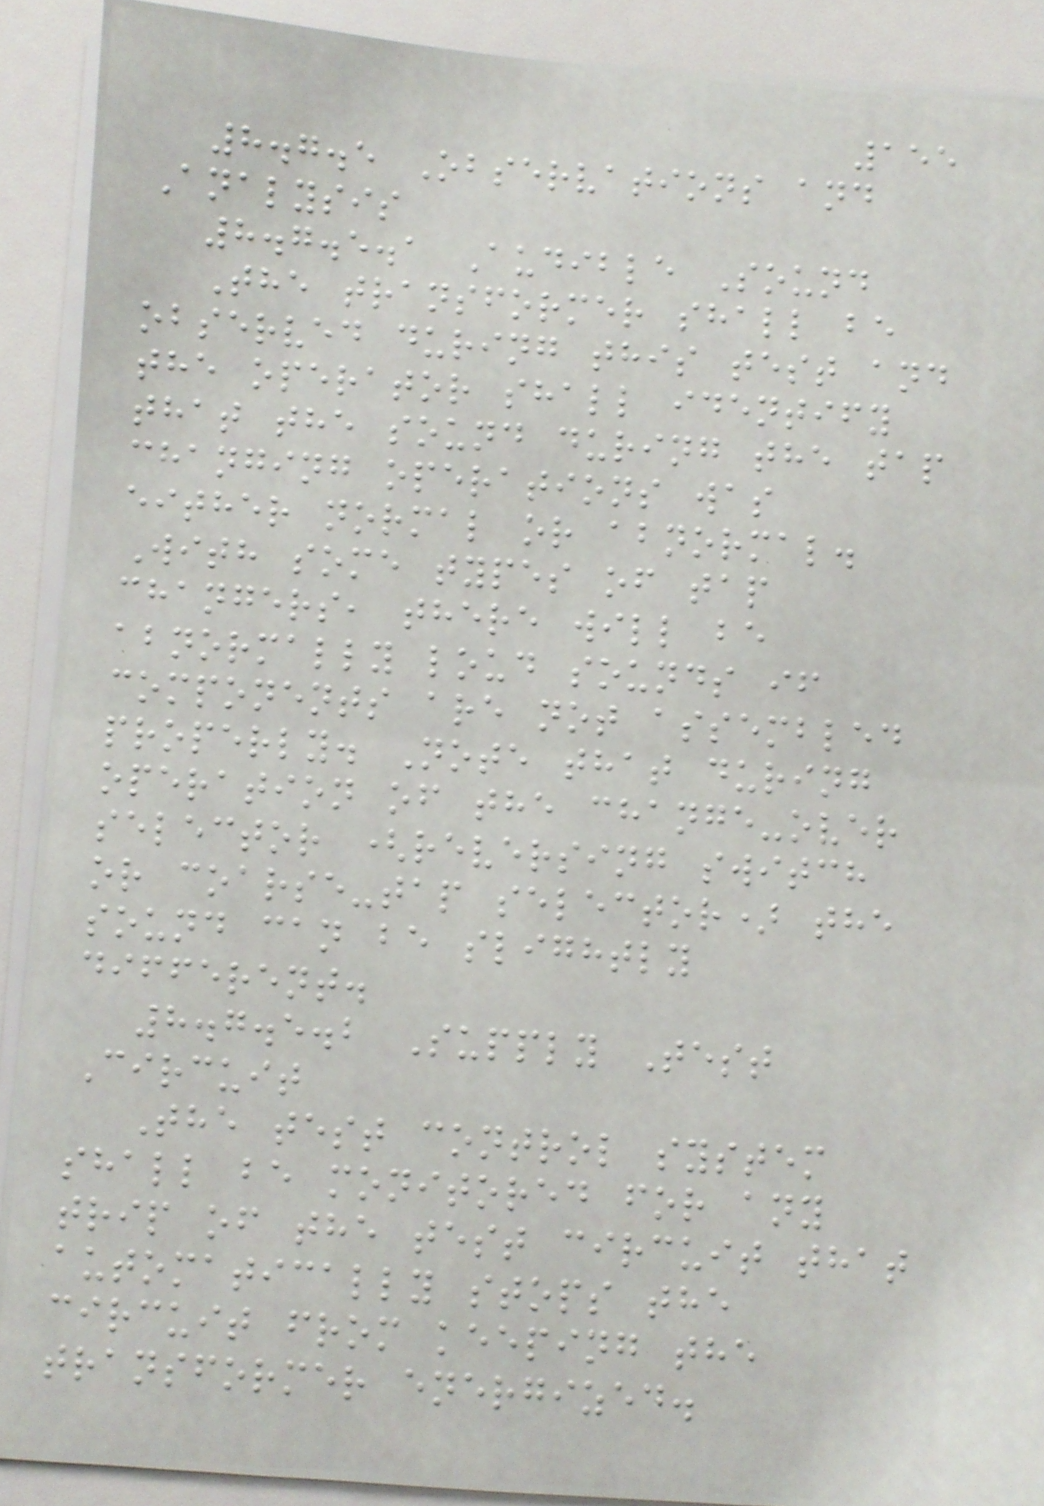155
8.7.5 Observations and
Analysis
8.7.5.1 Audible Sound
The transformer shall be
observed during this test and
the operator shall identify
that the sound during the tap
changing operations was
either normal or abnormal.
With some types of tap
changers, there will be
abnormally loud sounds if
components are not assembled
properly. Note that during
operation of the change-over
selector (reversing switch
or coarse-tap selector) the
sound can be slightly
different.
8.7.5.2 Supply Test
Circuit
The test control system
shall be monitored for any
trip of the test circuit that
automatically stops the
circuit from keeping the
transformer energized.
